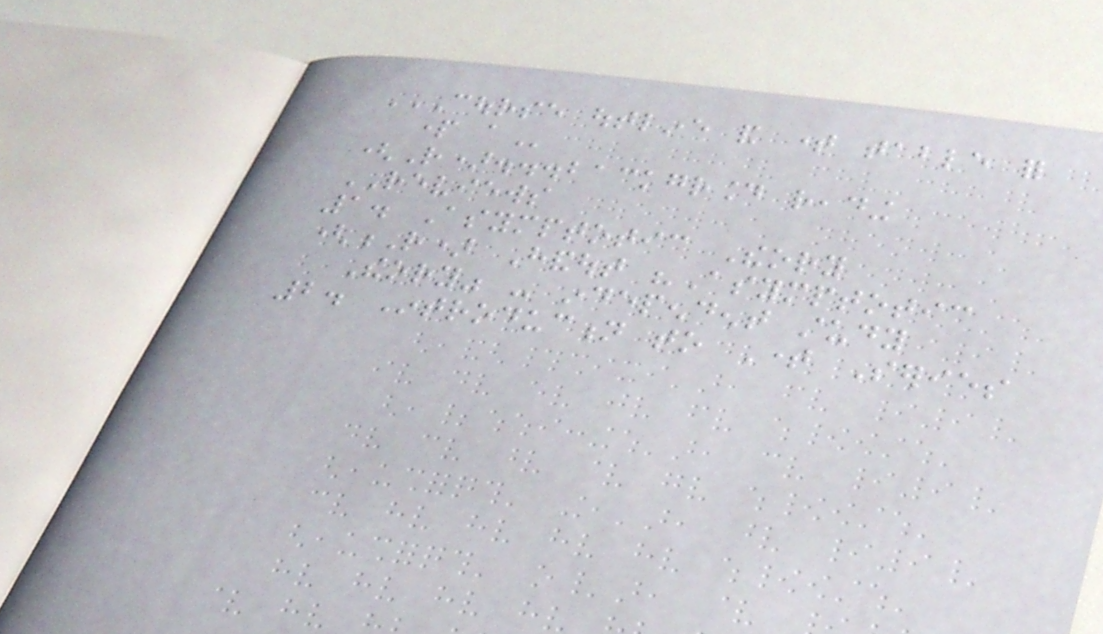COURSE OUTLINE AND TIME TABLE FOR
PART A
(R)...background reading
REVIEWS
1. Asymptotic Theory
(R) Handout "Asymptotic
Theory" - independent study
2. Introduction to Time Series
